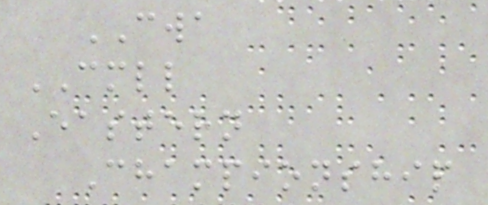CWA
CMLL
Eastern
Championship
